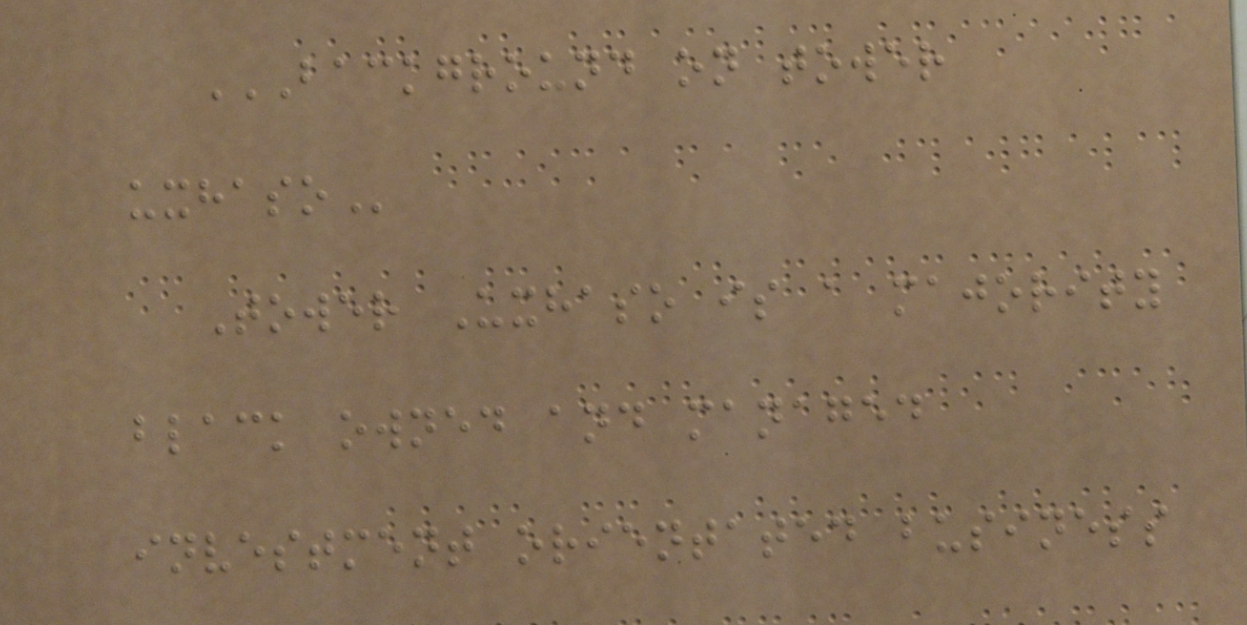BACKGROUND ON TOWER
UXHASO
Tower Uxhaso is a majority
black owned and managed
investment orientated business
